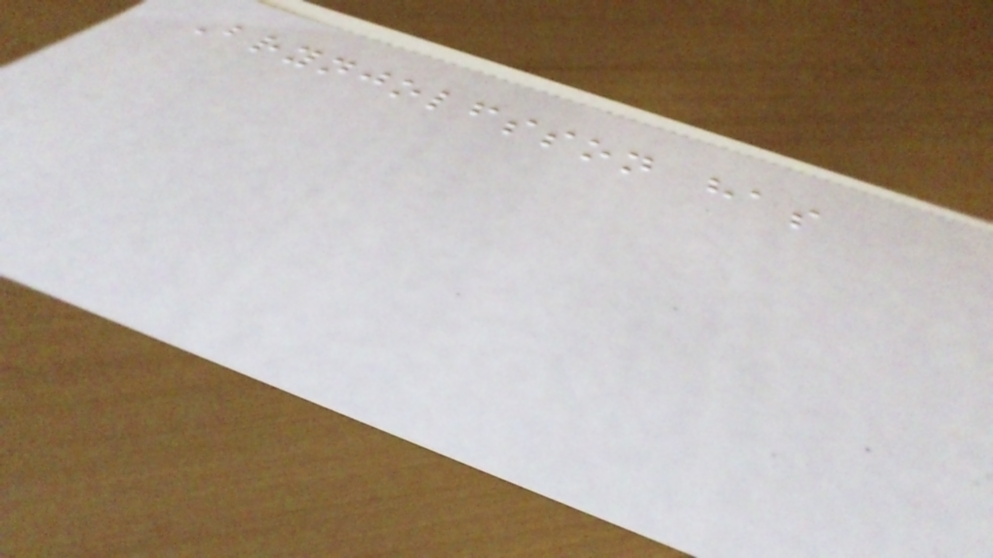Brynjolfsson has
